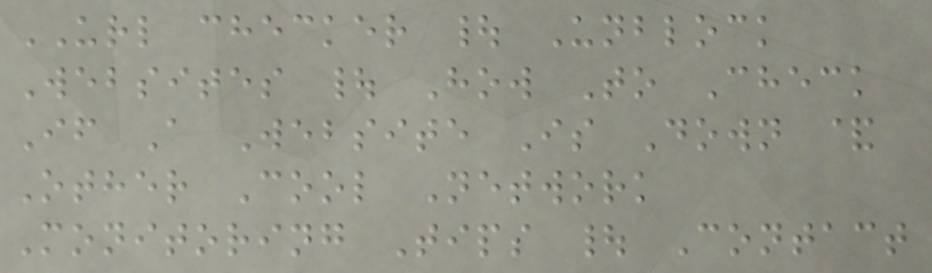URL checker | Unblock
Websites | How To Check
If A Website Is Down &
Other Cool Network
Monitoring Tips | Contact
